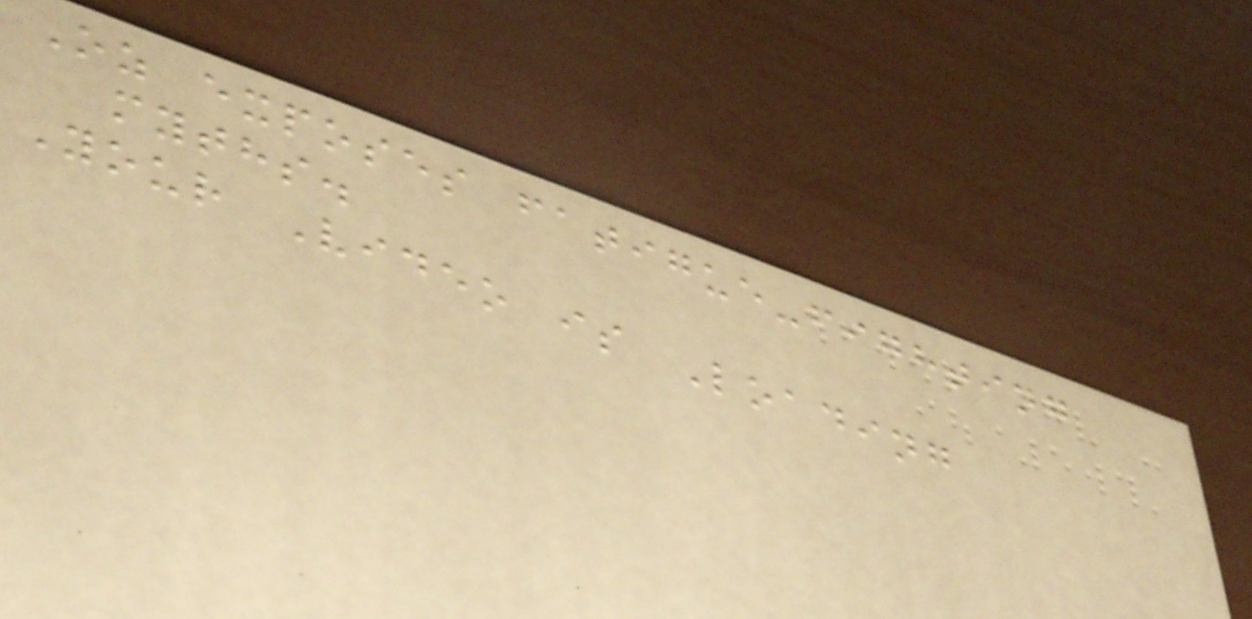Oz exposes fatigue-fighting
myths.
Your Video is Loading
